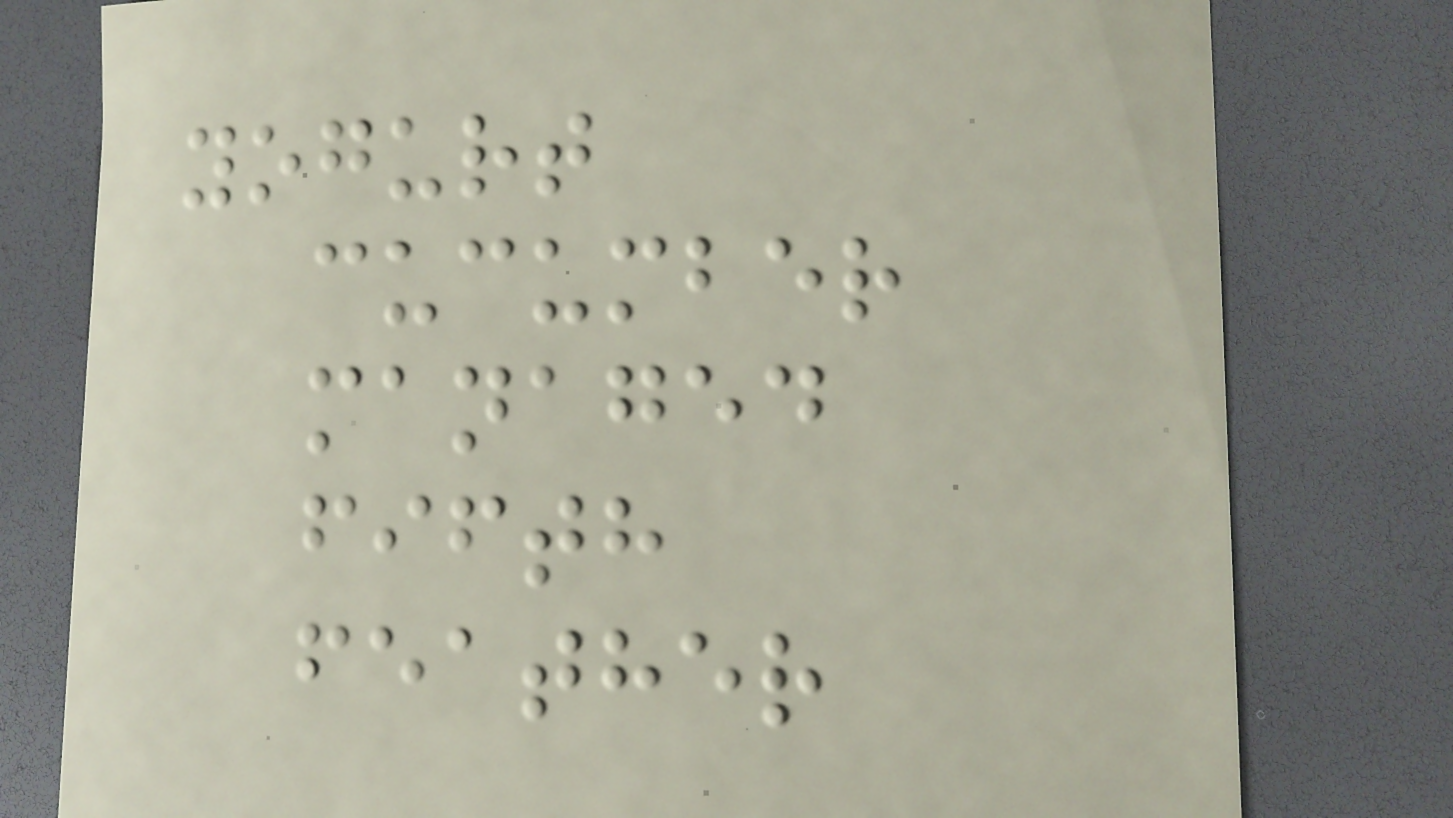yogurt
cucumber
managed
fifth
feather
